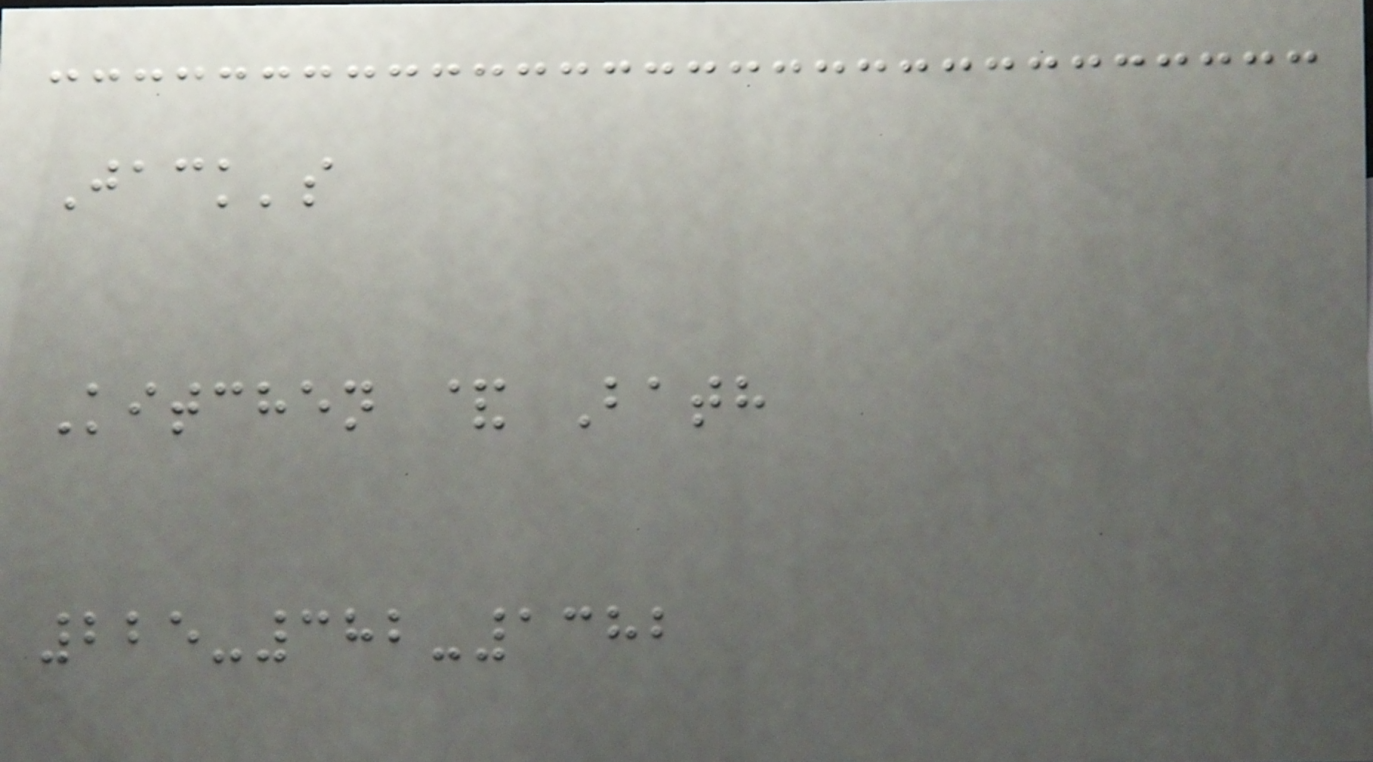Jack's
Kitchen & Bath
225-382-1382
